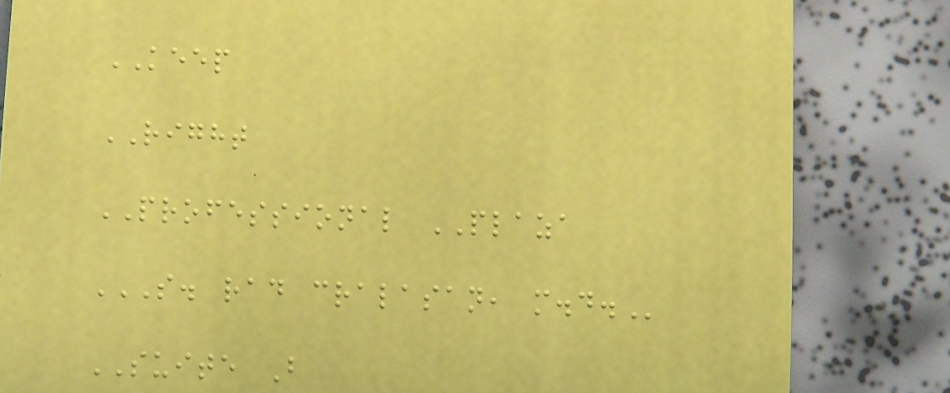KEEP
RIGHT
PROFESSIONAL PLAZA
S. RAD CRALASAN, M.D.
SUITE B
